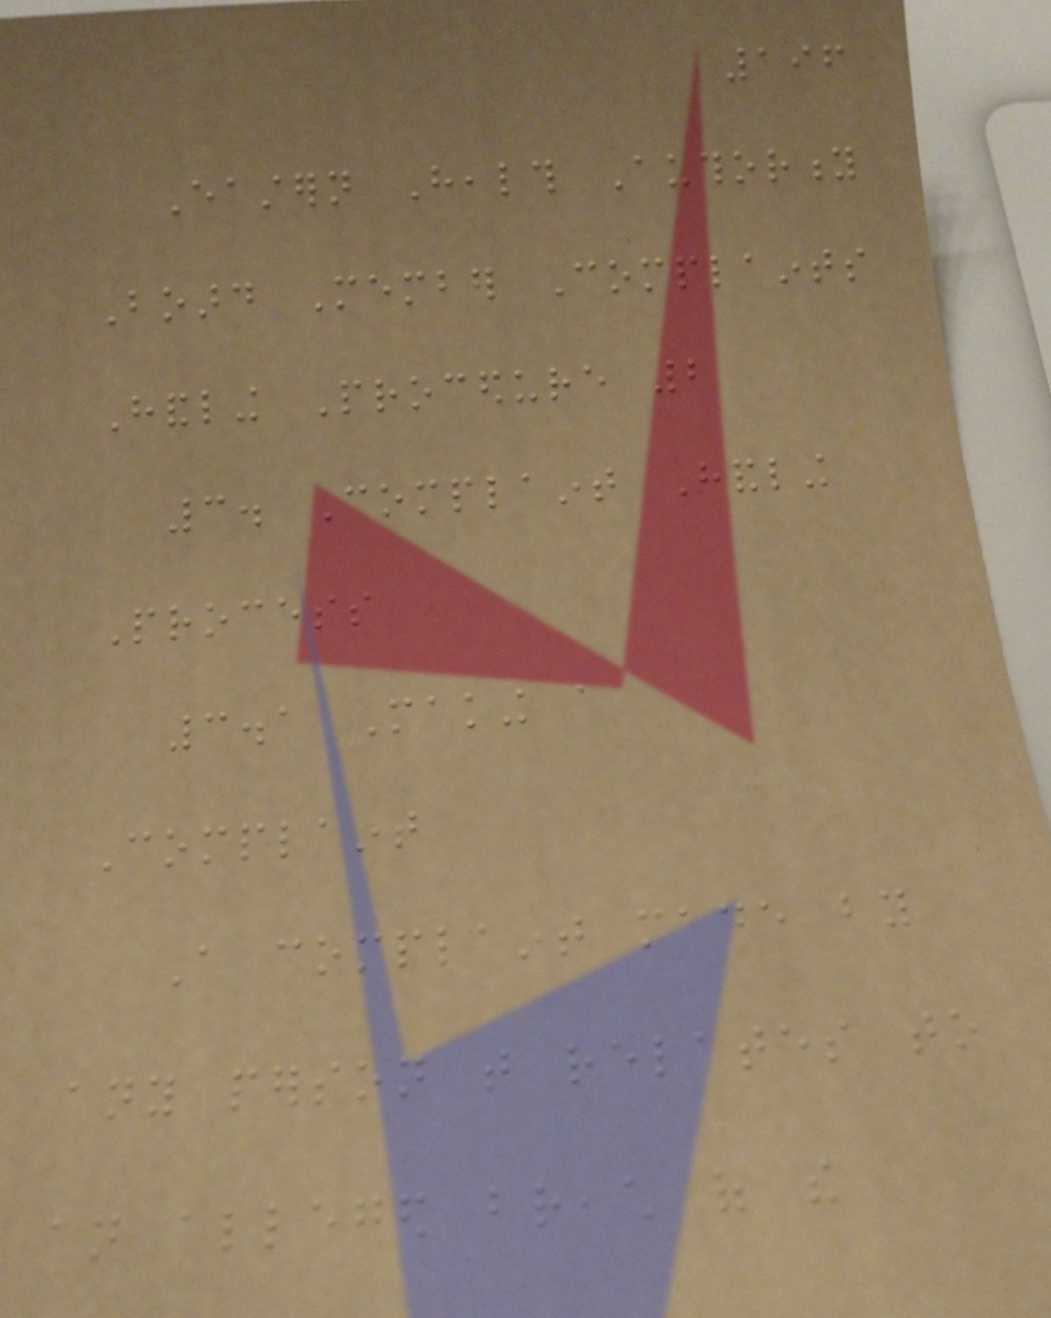196
Eastern Health Authority
Board Member Complaints
Handling Procedure 2
3. Complaint Handling
Process
3.1 Making a
Complaint
A complaint made by
any person that relates to
an alleged breach of the
